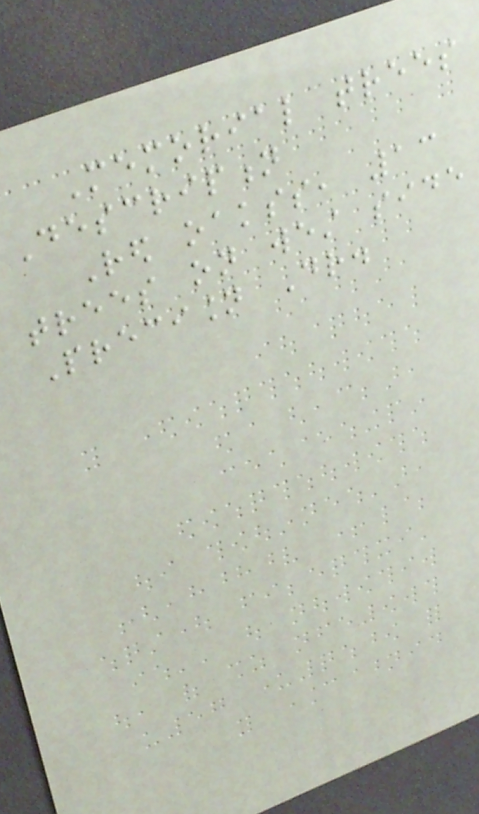Memorial trees
Description
Red oakss, 13
trees on west side
Precision Dr.
